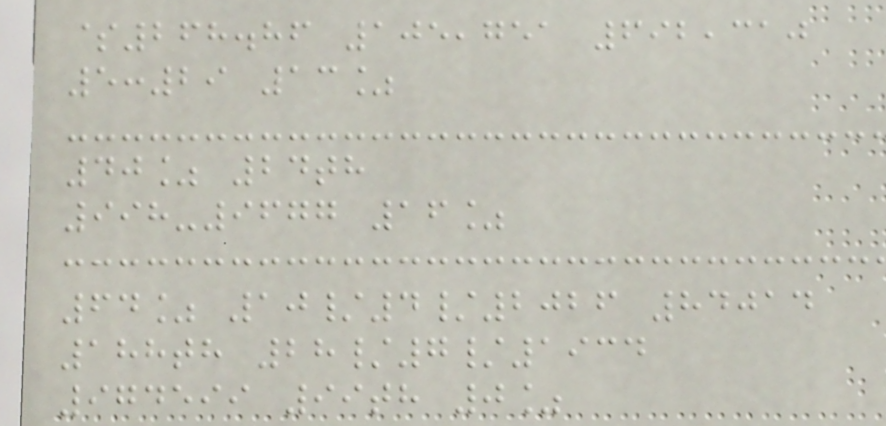$268.86 105,751 692,310
5:29 13%
40% 24th
998-9677 16%
64% 10/4/2026 84014
188th 28/7/1934
974599 99th 0%
